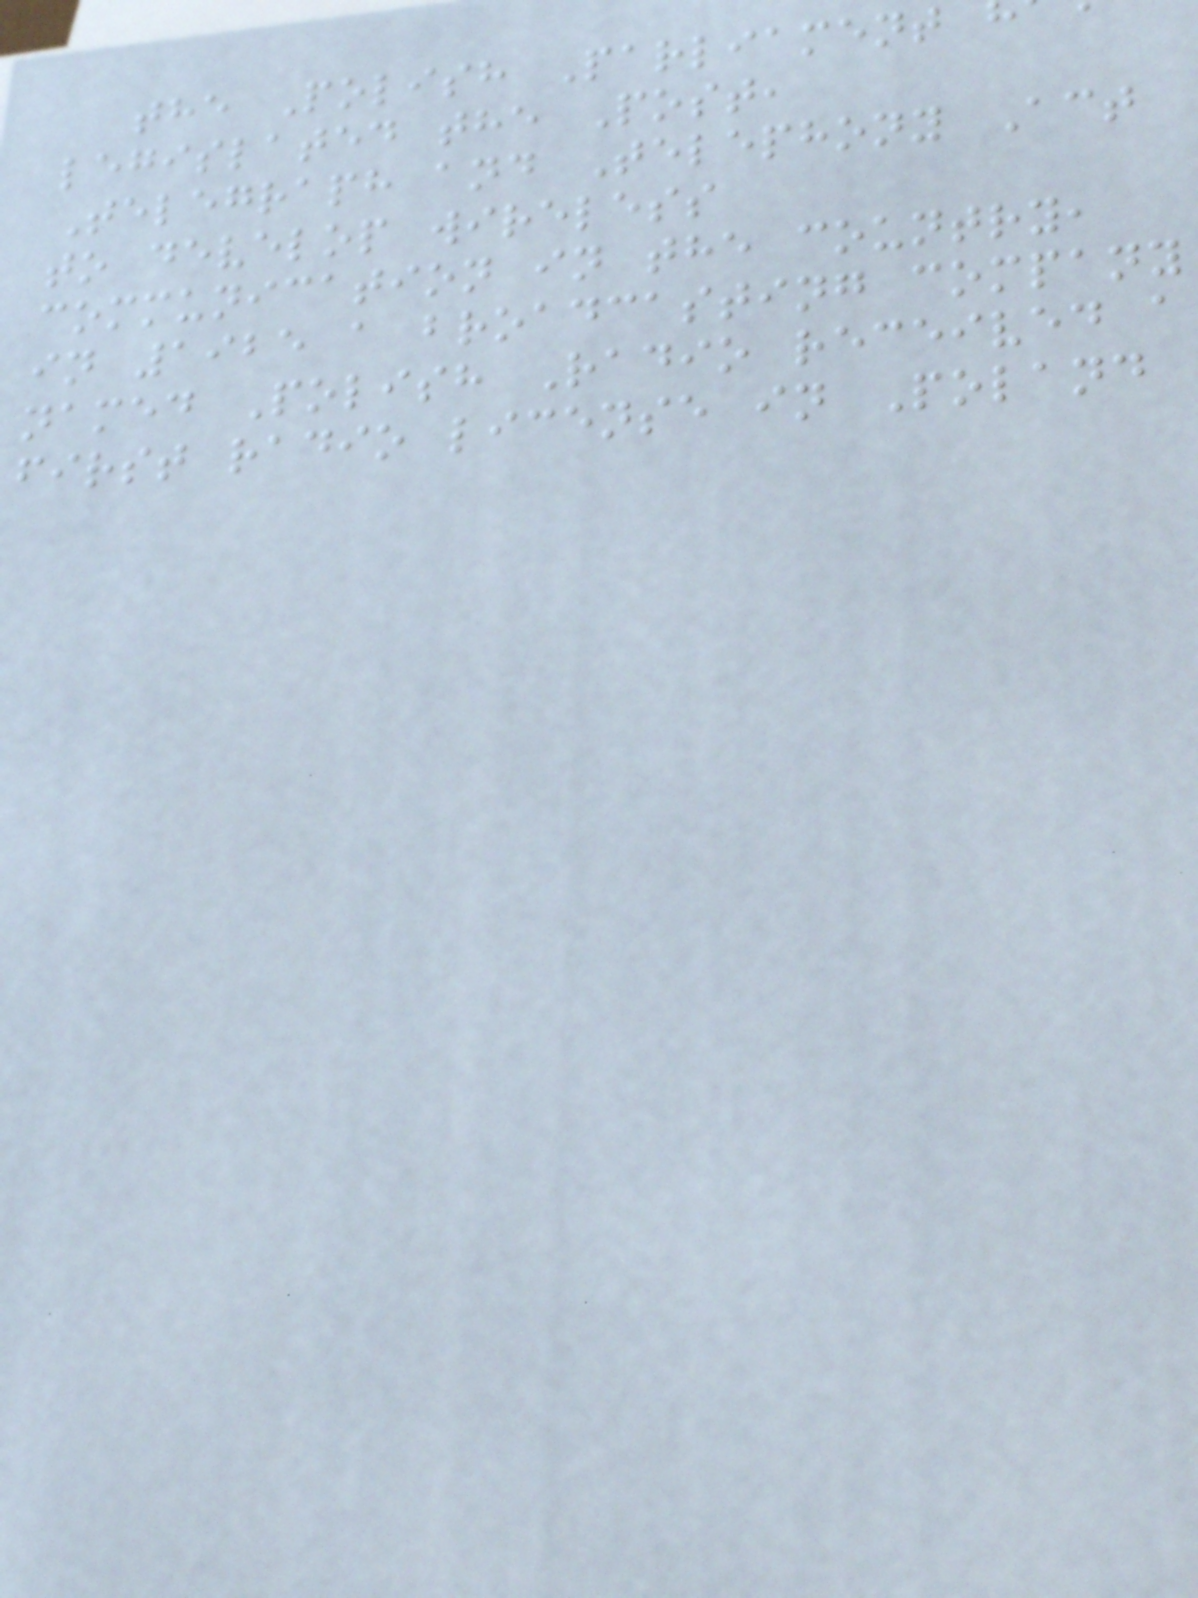the Polish Parliament
legislated the Post,
Telegraph and Telephony Act
to develop wireless
communication in the country,
in 1925 a broadcasting company
named Polish Radio received a
first radio license in Poland
